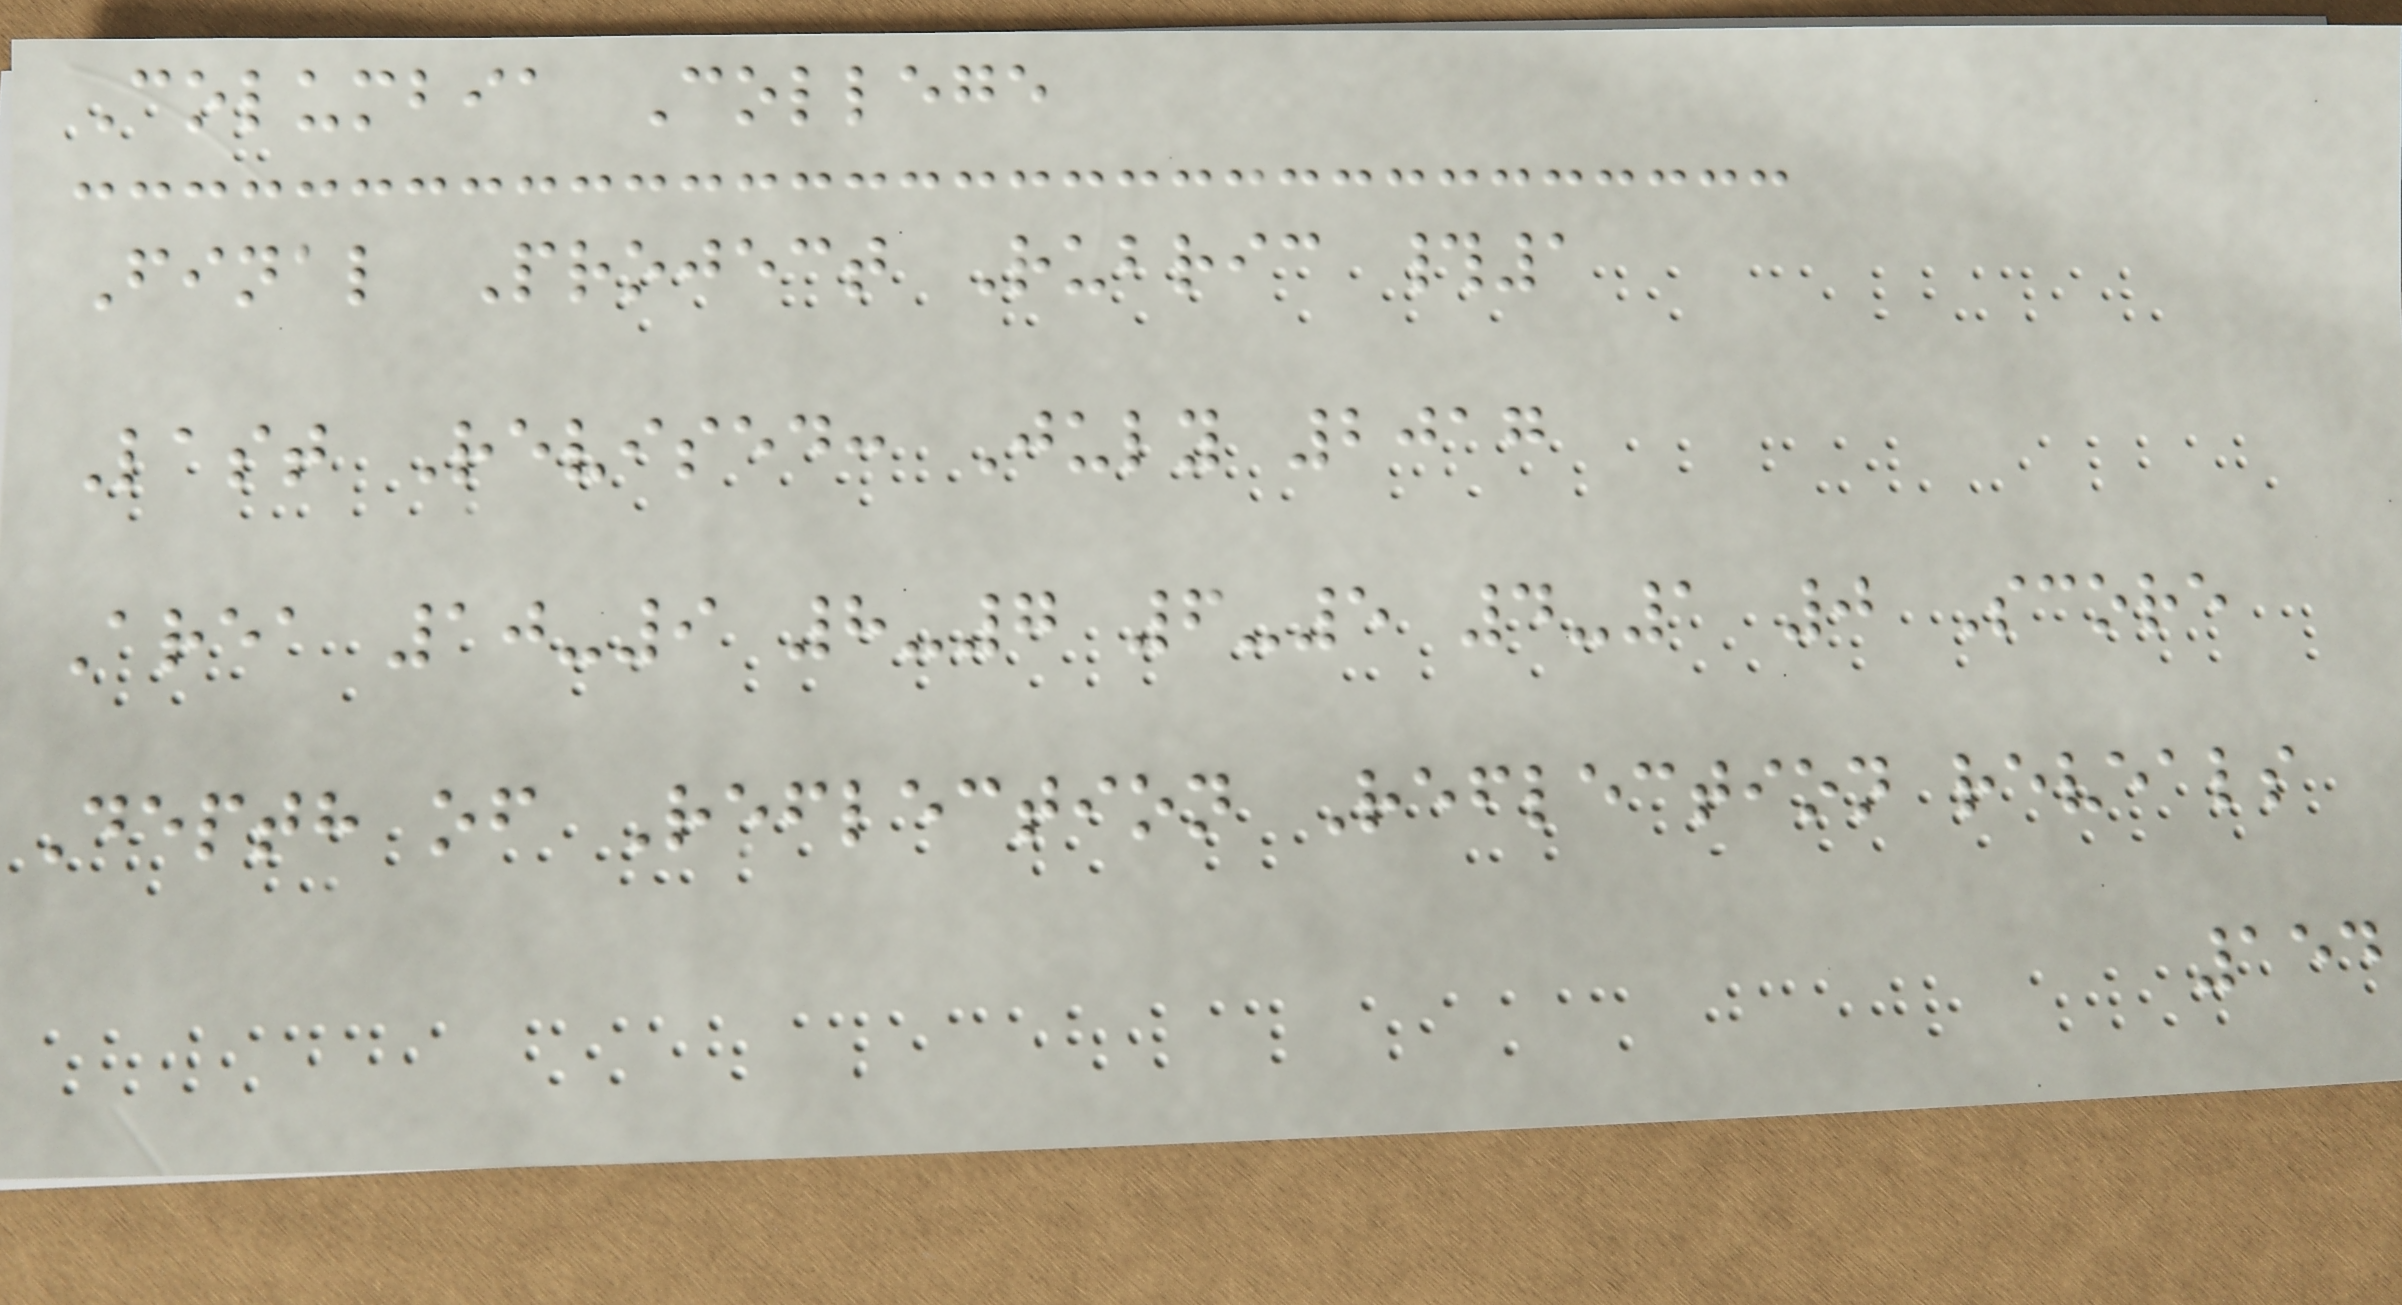Columbia College
Final Project Rubric #1
Last Revised: July 2017
Area 10-9 8-7 6-5 4-1 0 Score
Depth of Reflection Reflection reveals
154
